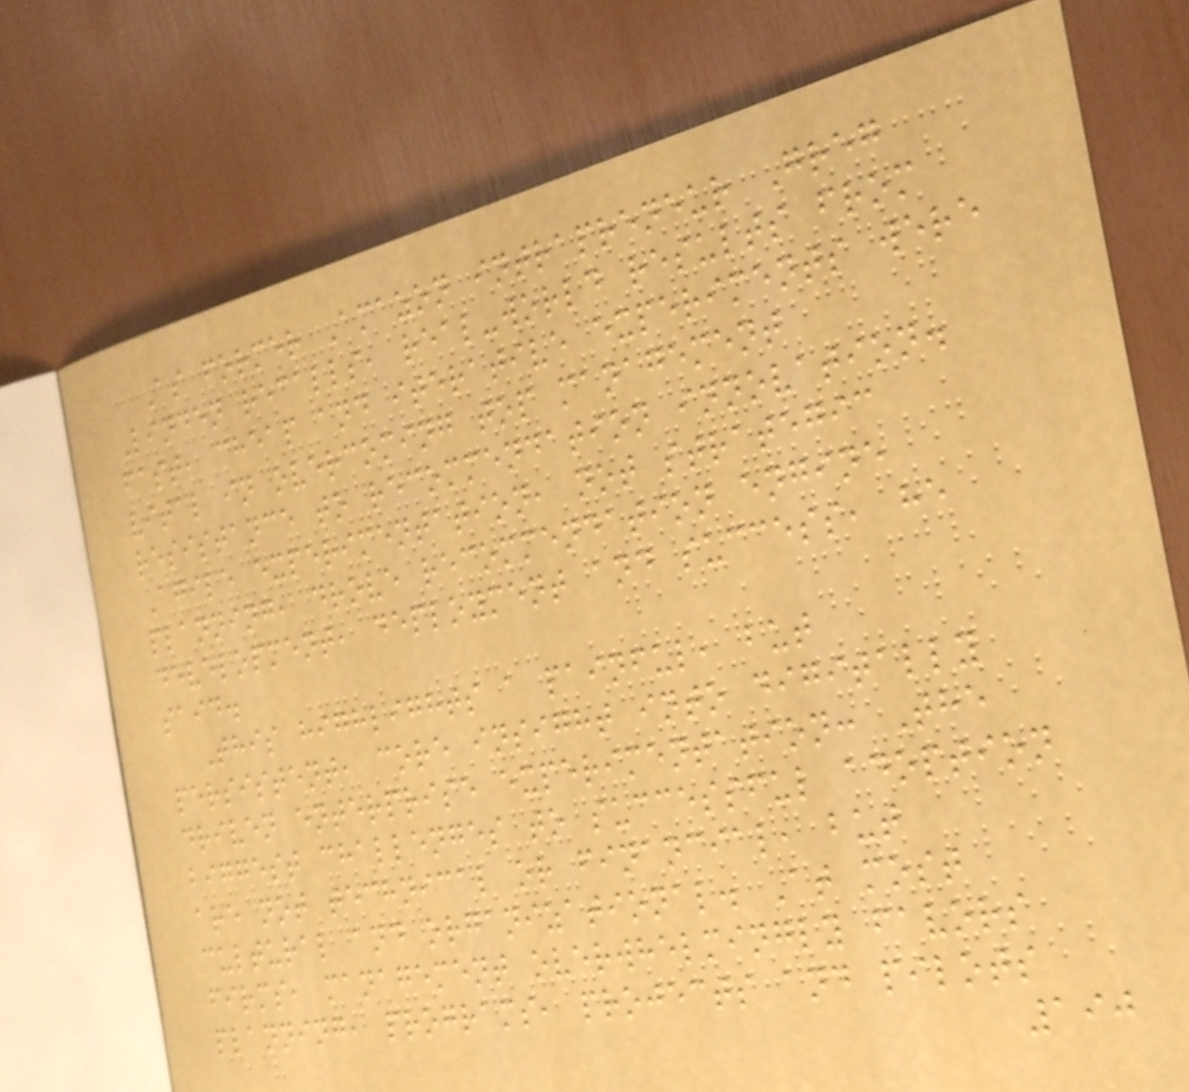As former Amazon intrapreneur Greg
Linden recalls, real-world results from
fast, cheap and iterative experiments were
vital in overcoming top management
resistance to recommendation innovation.
Agile experimentation, not strategic
planning, drove recommendation engine
development, deployment and success, he
said.
This highlights a painful, but
persistent, core insight into digitally
driven enterprise experimentation: The
biggest challenges to successful adoption
are not technical or financial, but
cultural and organizational. At most
firms, management overwhelmingly favors
planning, programs, projects and pilots
190
